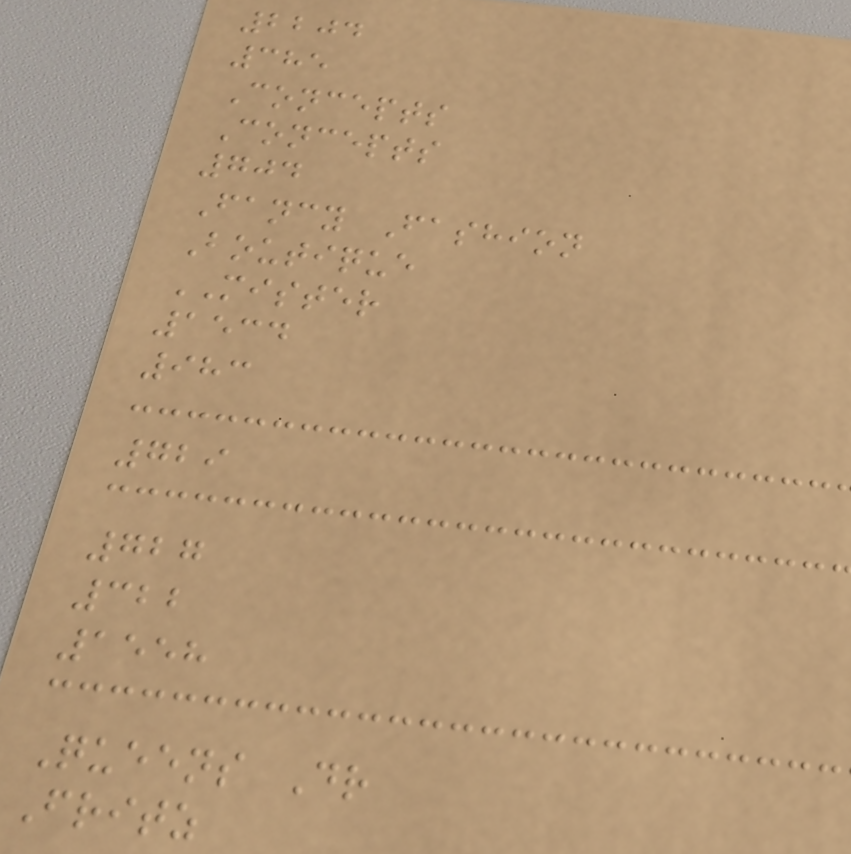2204
385
Concepts
Concepts
704
Fancy Fashion
Boutique
MISTER
1534
983
729
727
322
1558
Queens Dr
Fritz
